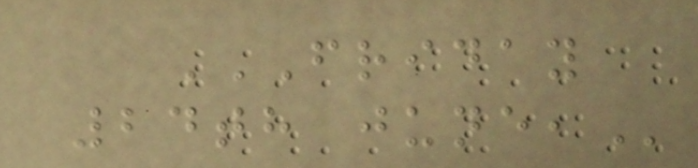FRIDAY
24TH JUNE,
